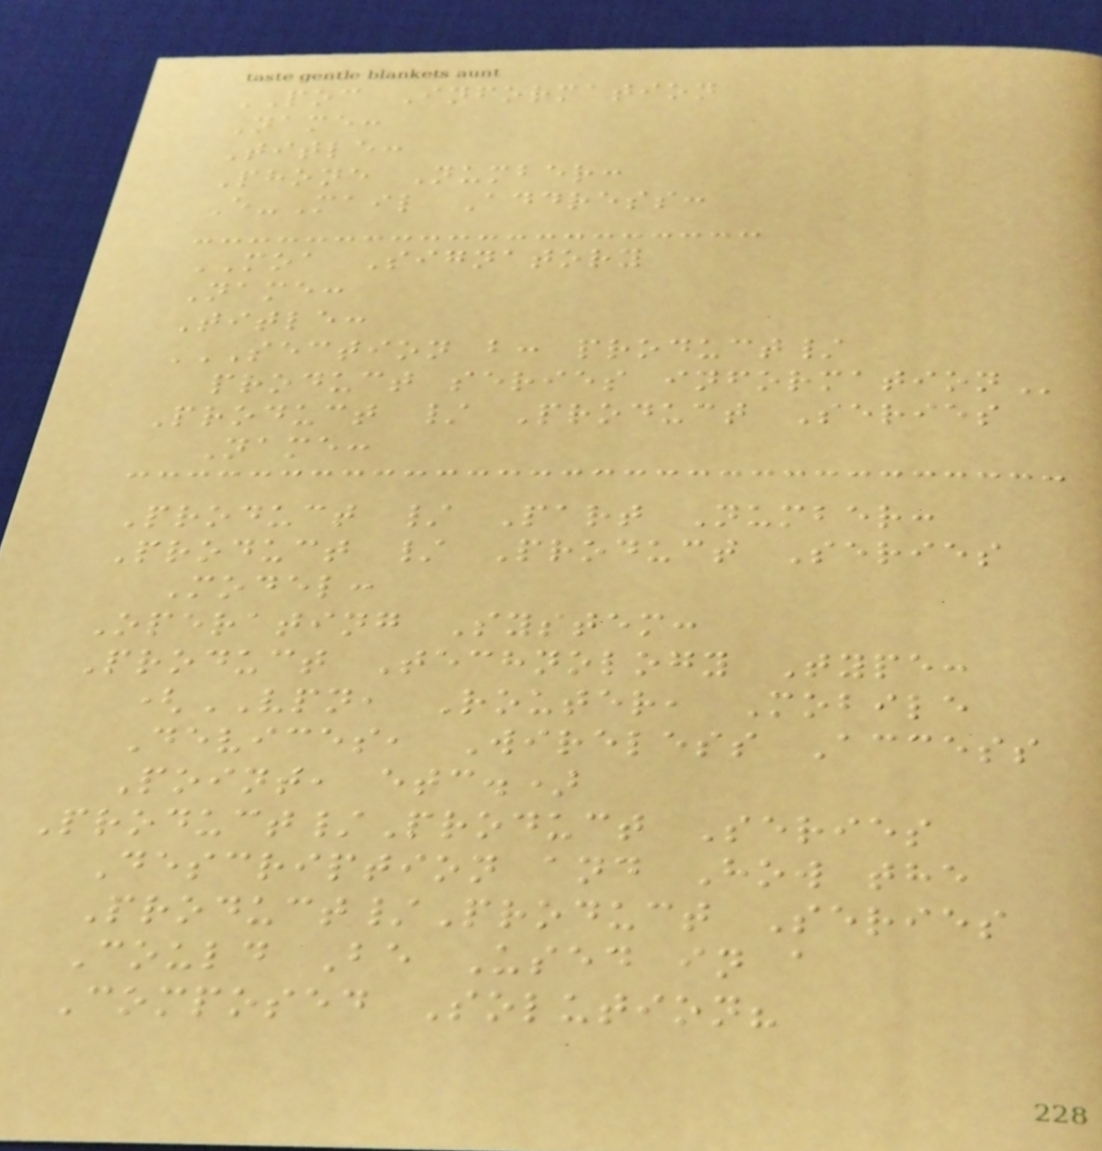POC Information
Name:
Title:
Phone Number:
E-Mail Address:
MOA Signatory
Name:
Title:
SECTION B: PRODUCT/
PRODUCT SERIES INFORMATION
Product / Product Series
Name:
Product / Part Number:
Product / Product Series
Model:
Operating System:
Product Technology Type:
(VPN, Router, Mobile
Devices, Wireless Access
Point, etc.)
Product/Product Series
Description and How the
Product/Product Series
Could Be Used in a
Composed Solution?
